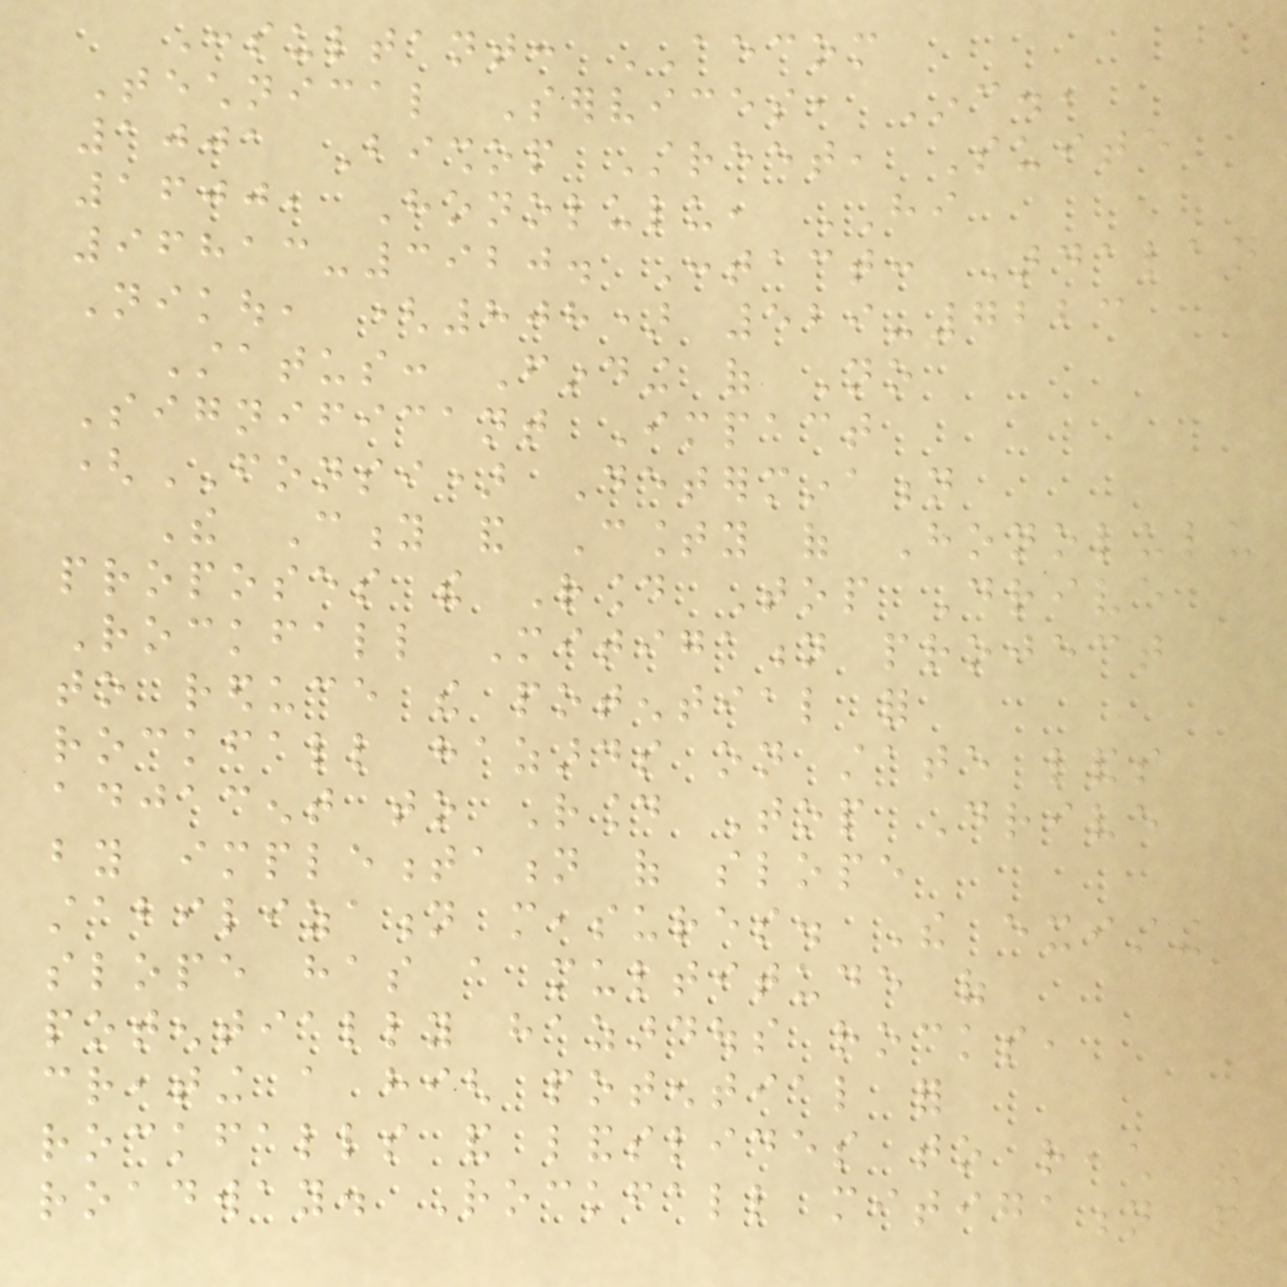Consultant: AECOM
Technical Services, Inc.,
1001 Bishop Street, Suite
1600, Honolulu, HI
96813-3920. Contact: Ardalan
Nikou, (808) 529-7223
Status: Finding of No
Significant Impact
(FONSI) Determination
The City and County of Honolulu
proposes the Round Top Drive
Rockfall Mitigation project
to reduce the potential for
rockfall hazards on state lands
adjacent to Round Top Drive
by implementation of slope
stabilization measures. The existing
slope has a multitude of
potentially hazardous rocks,
creating a high potential for
rockfalls and landslides to reach the
roadway. Rockfall mitigation and
